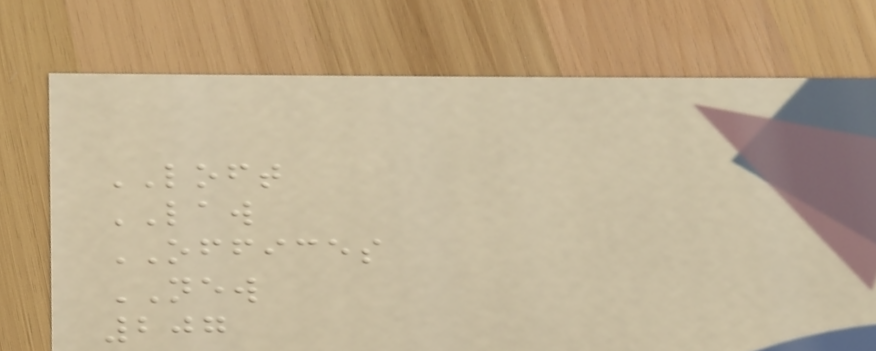LOFT
LAW
OFFICES
NEW
207
